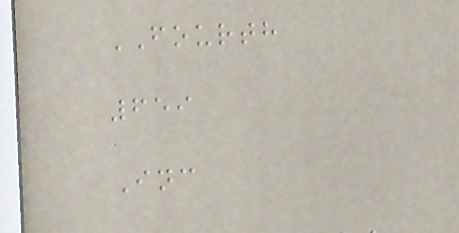FOURTH
659
Inc
